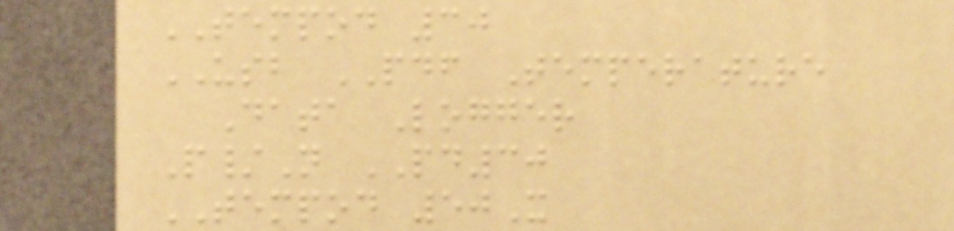TEMPOD 30
USB PDF Temperature
Data Logger
P/N PD30
TEMPOD 50X
